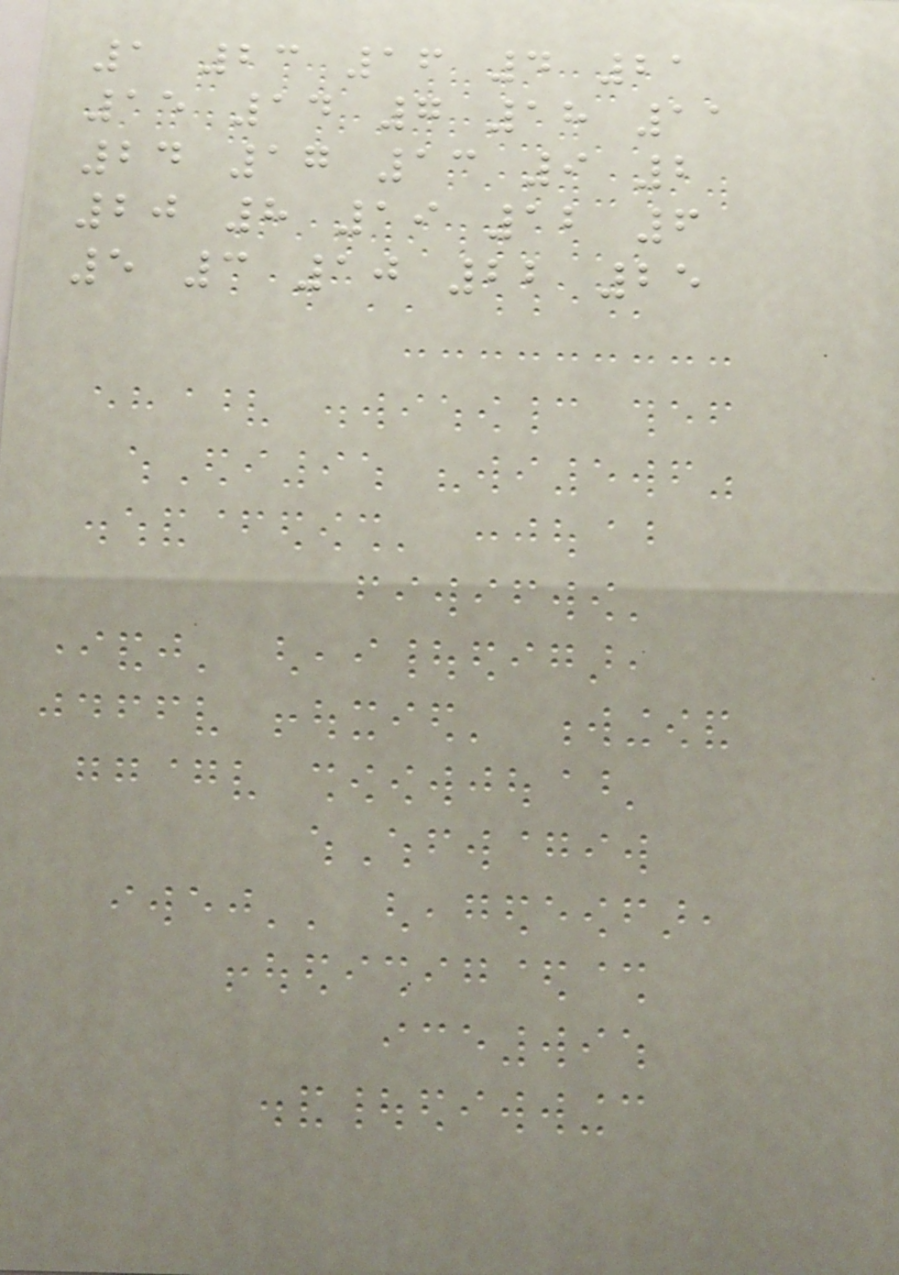1 23 16 4 21
15 14 7 18 11
24 17 13 9 2
20 8 19 12 6
5 3 10 22 25
